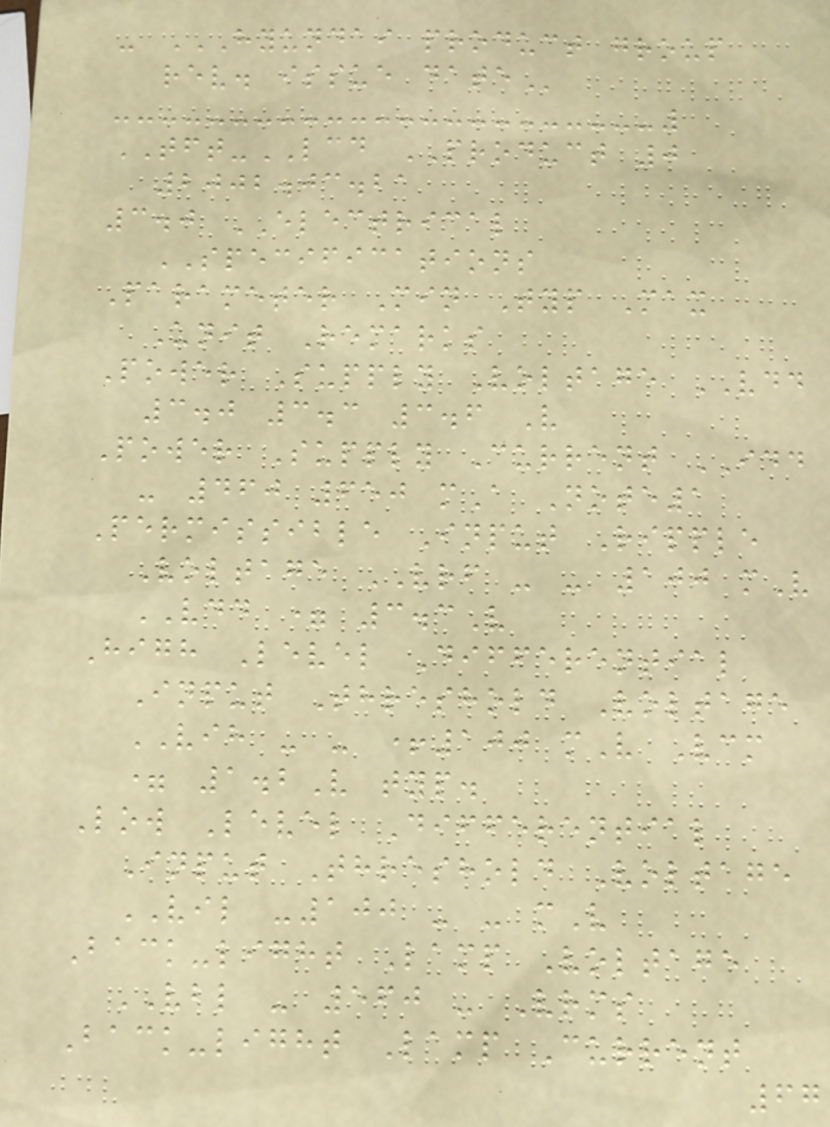- HYUNDAI PRODUCT GROUP
REV. ISSUE DATE
TFT-LCD PRODUCT 0
2002.03.21
3.0 ELECTRICAL
SPECIFICATIONS
Parameter Min Typ Max
Unit Remarks
Power Supply Voltage VDD
3.0 3.3 3.6 V
Power Supply Current IDD
- 460 650 mA Note1
Permissible Input Ripple
Voltage VRF - - 100 mV
VDD = 3.3V
High Level Differential
Input Threshold Voltage
VIH - - +100 mV Vcm
= 1.2V typ.
Low Level Differential
Input Threshold Voltage
VIL -100 - - mV
Back-light Lamp Voltage
VBL - 560 - Vrms
Back-light Lamp Current
67
